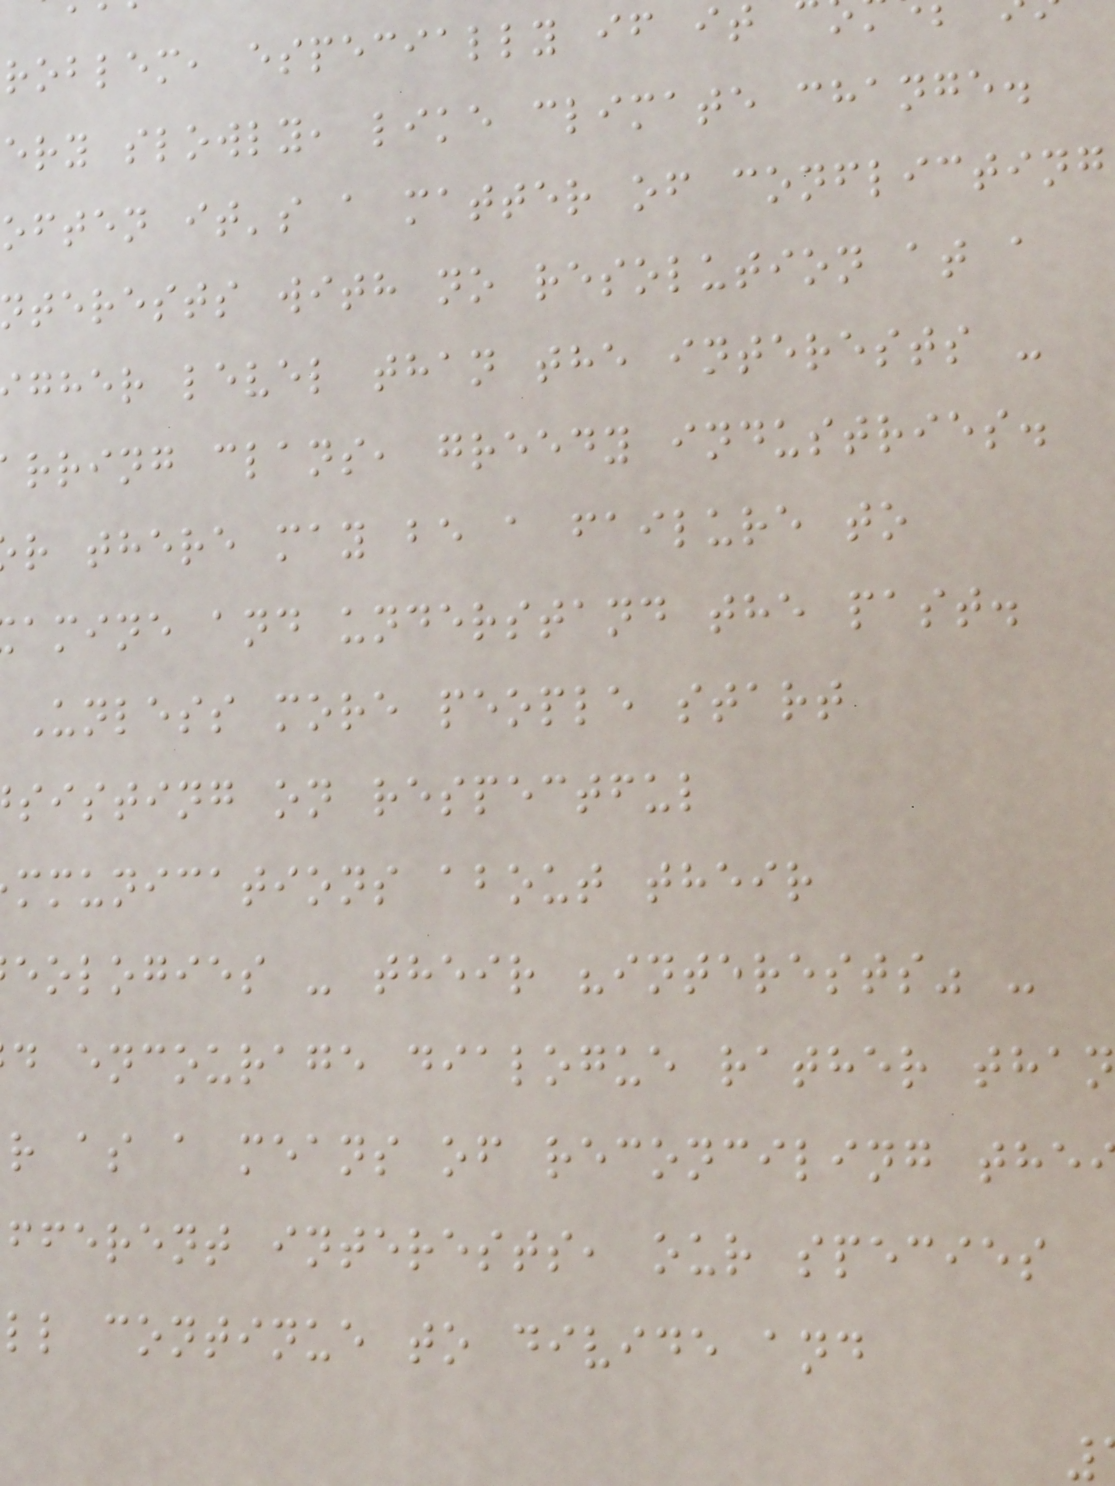roblem, especially if it
ery slowly, like climate change.
often it's a matter of conflicting
nterests with no resolution at a
gher level than the interests -
rring clans, greedy industries.
r there may be a failure to
amine and understand the past.
Unless more people start
sisting on respectful
mmunications about their
eologies - their "interests" -
d encourage dialogue rather than
r as a means of reconciling the
fferent interests, our species
ll continue to divide and
